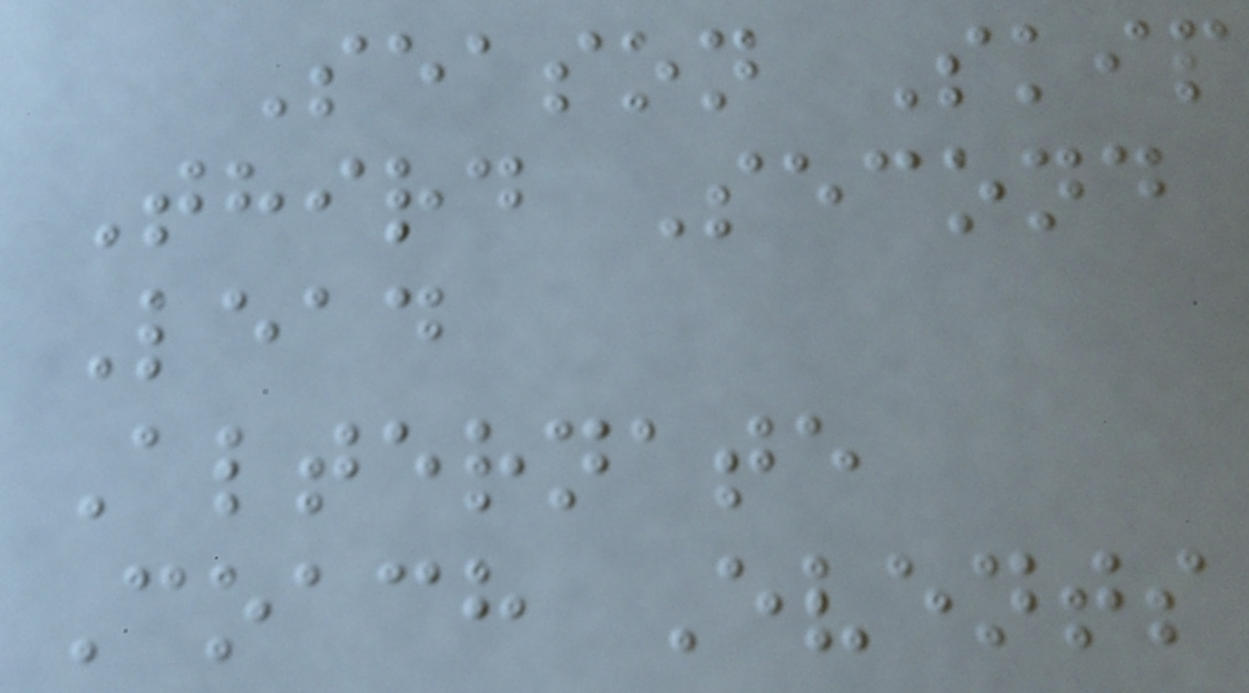Season Skip
Third Second
Lead
Alternate
Coach Events
